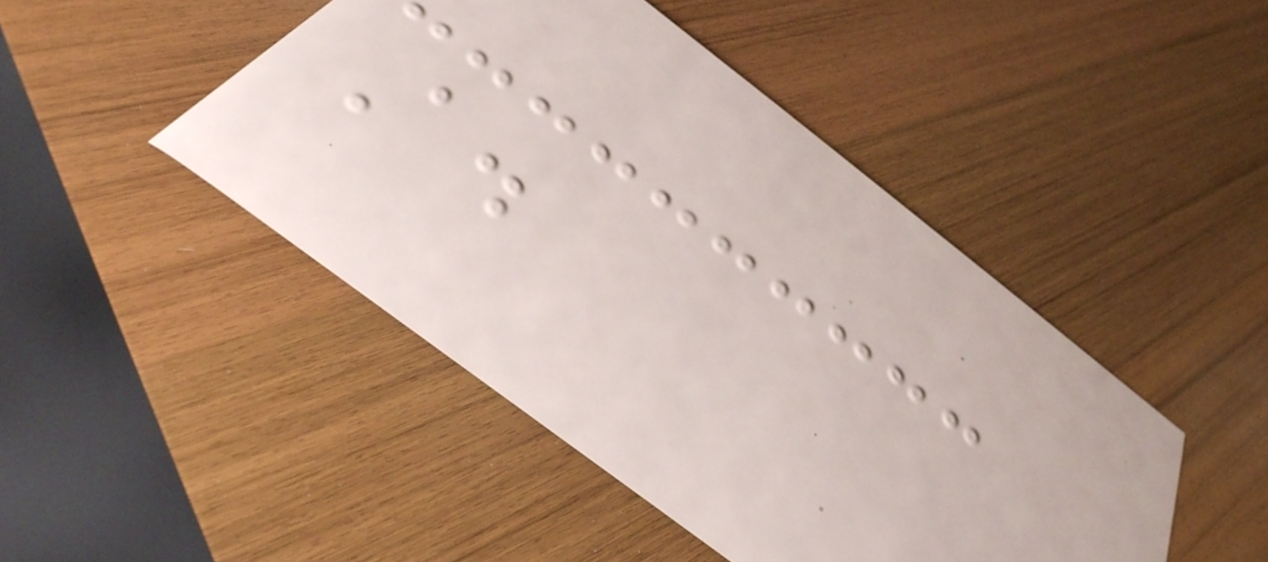A.
